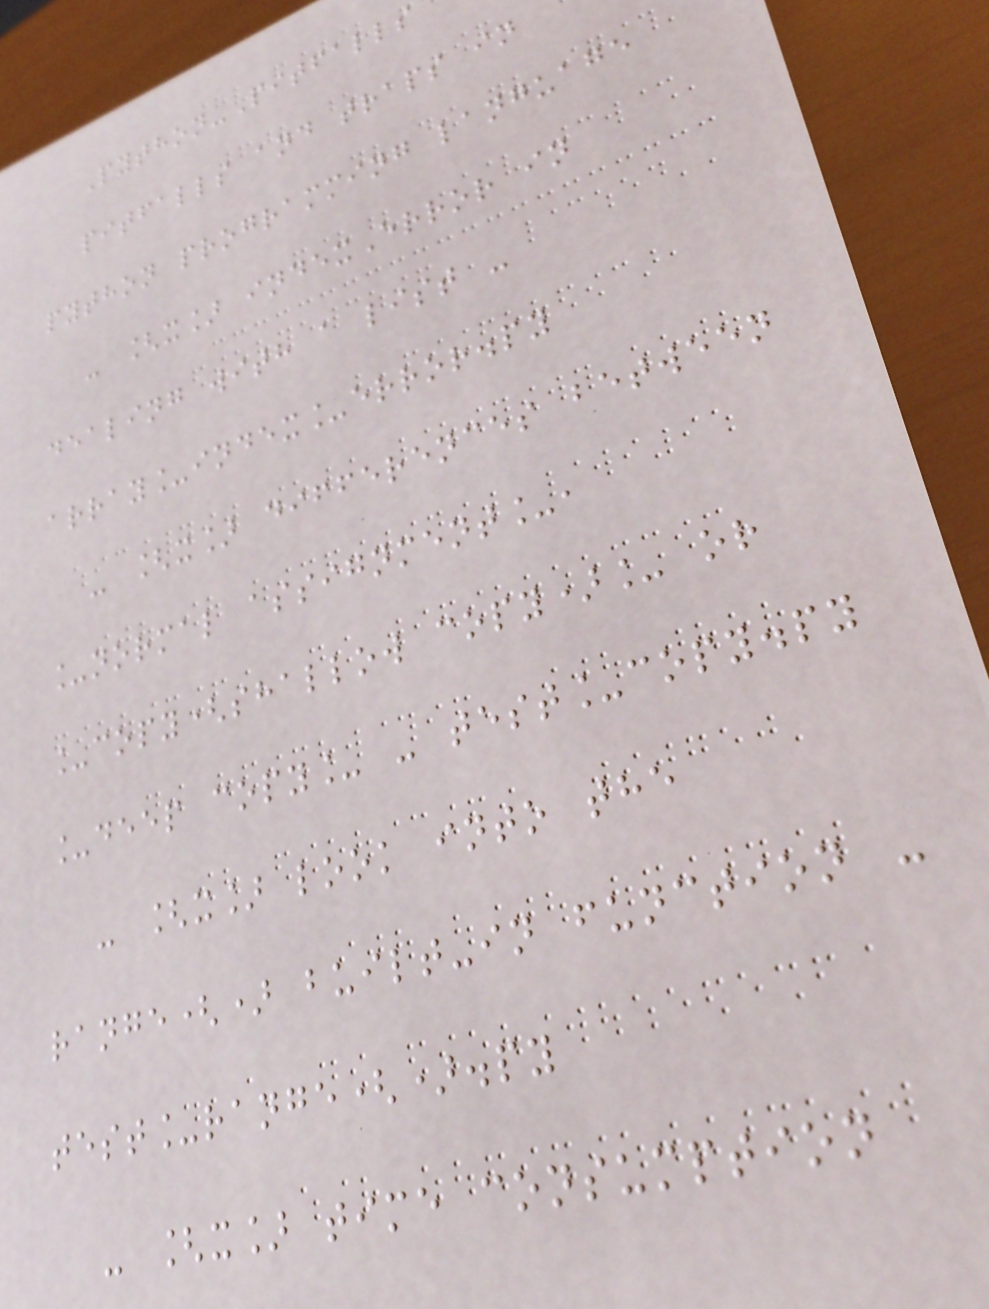Python-Pitfalls
pitfalls and traps in
python programming language
- [x] indexError in
dealing with a list -
array_index_error.py
- [x] differences between
_normal assignment_,
_copy(shallow copy)_ or
_deep copy_ - test_copy.py
- [x] look into the
range() built-in function -
test_range().py
- [x] time consumption
